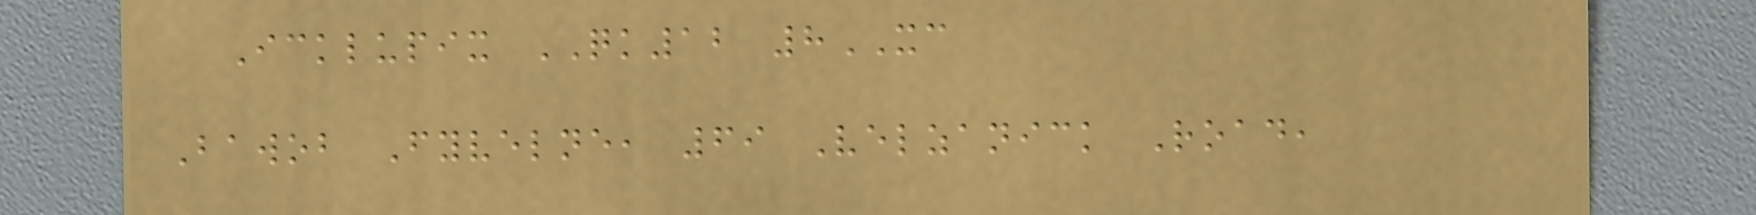Icklupix QK12 8XC
Bawob Fyvelne, 69 Velzanick Road,
